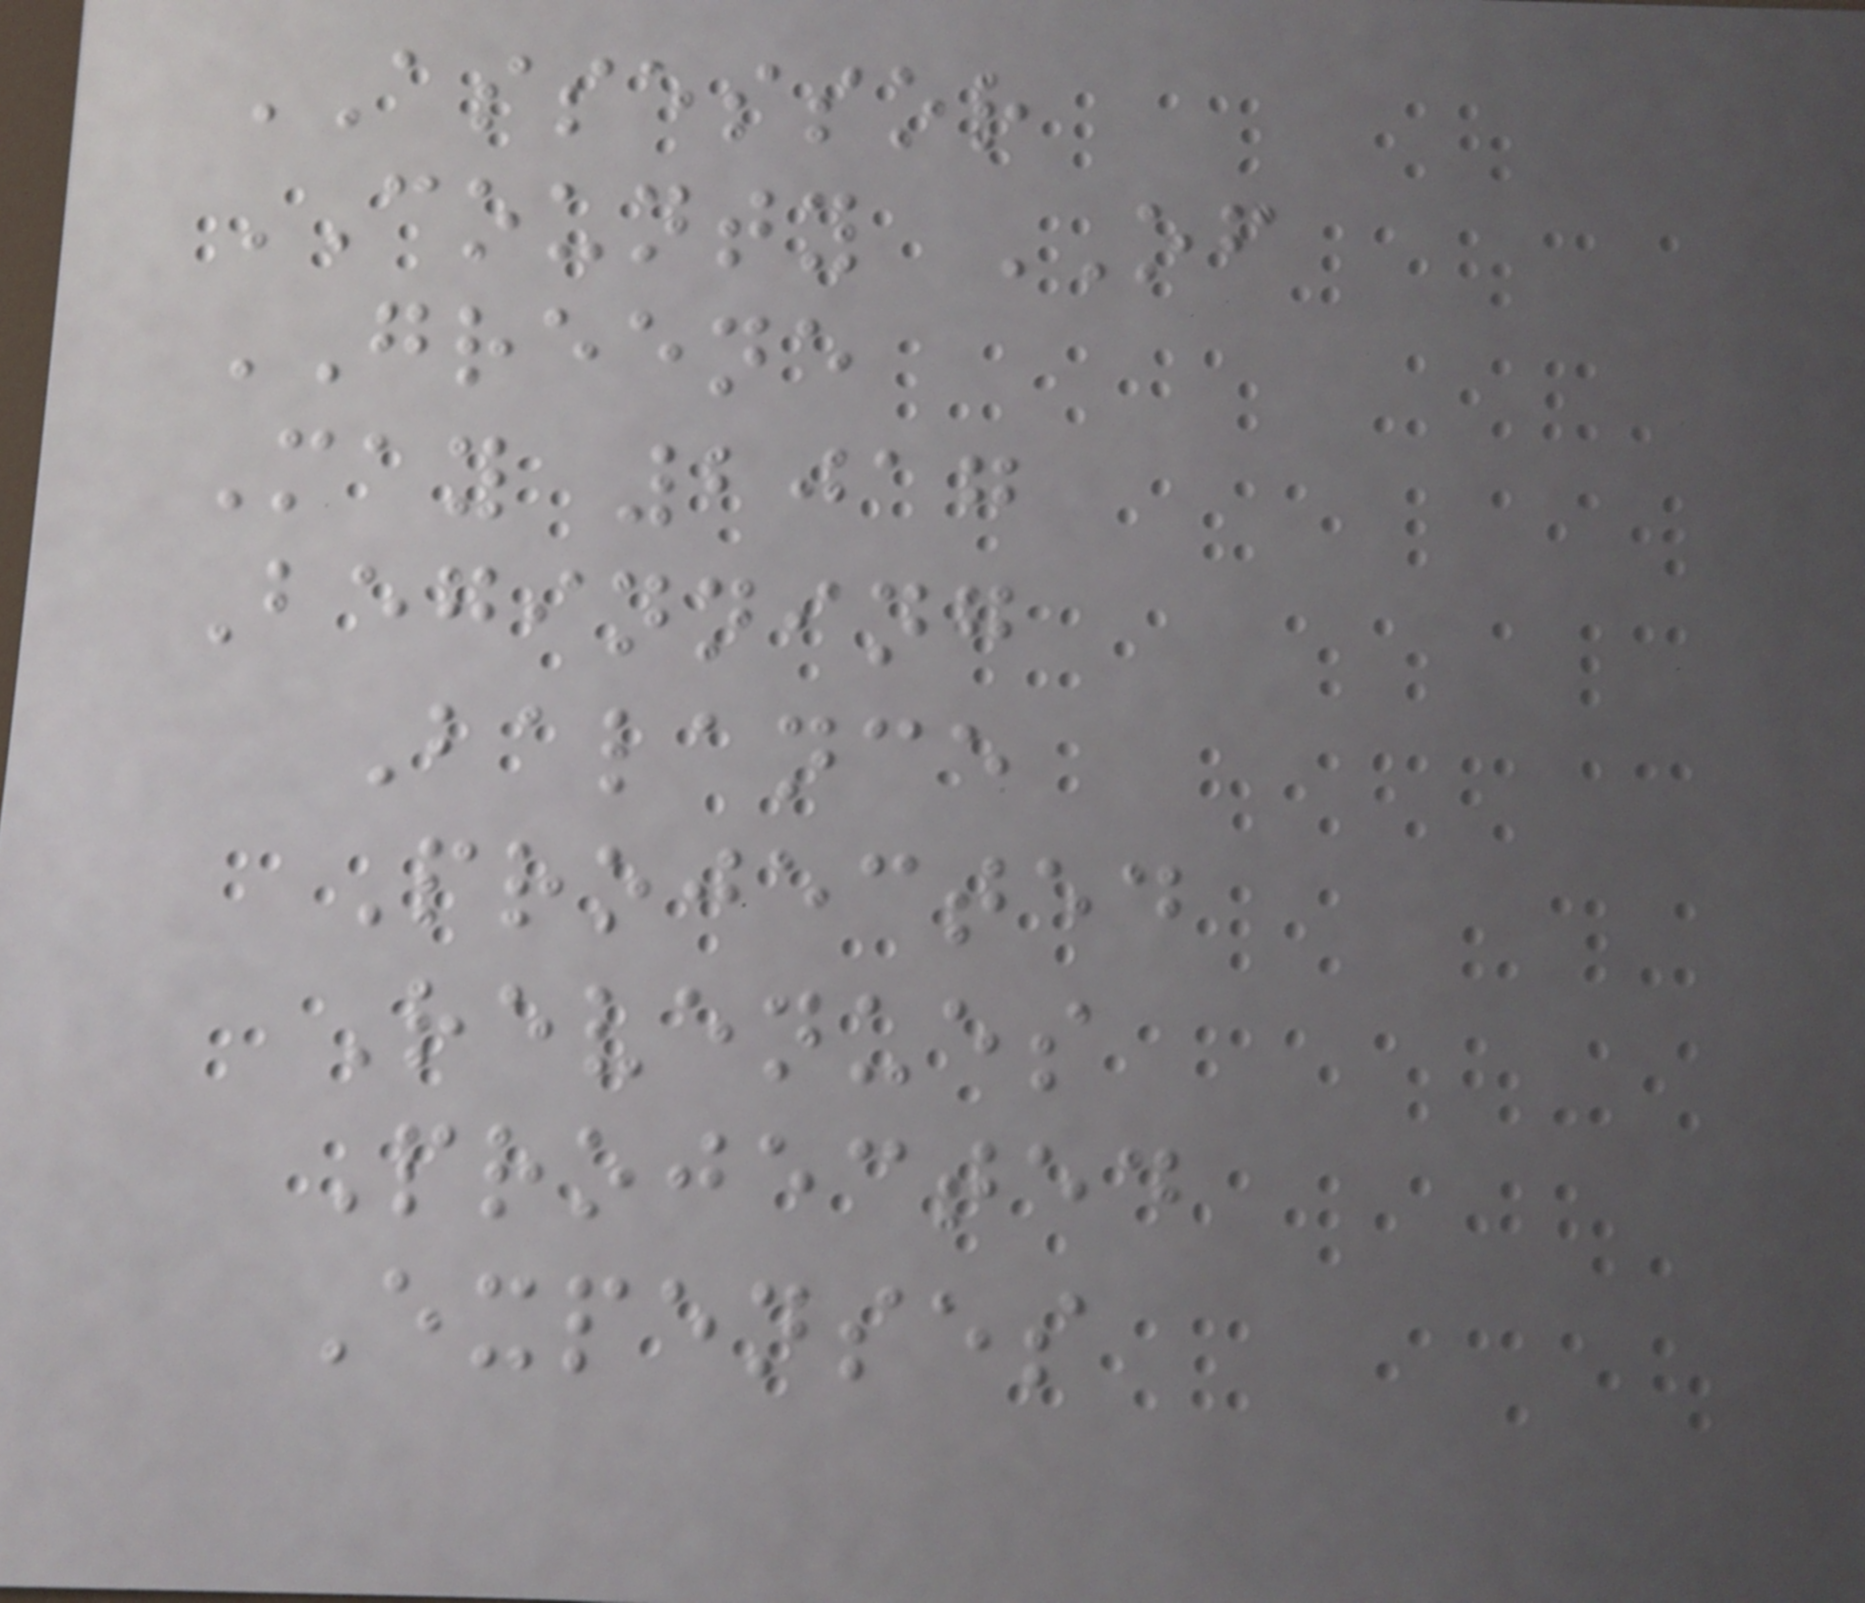ASSESSOR
COUNTY OF
GREENE
May 2017
Beginning
Balance
Projected
Revenues
Projected
Expenses
